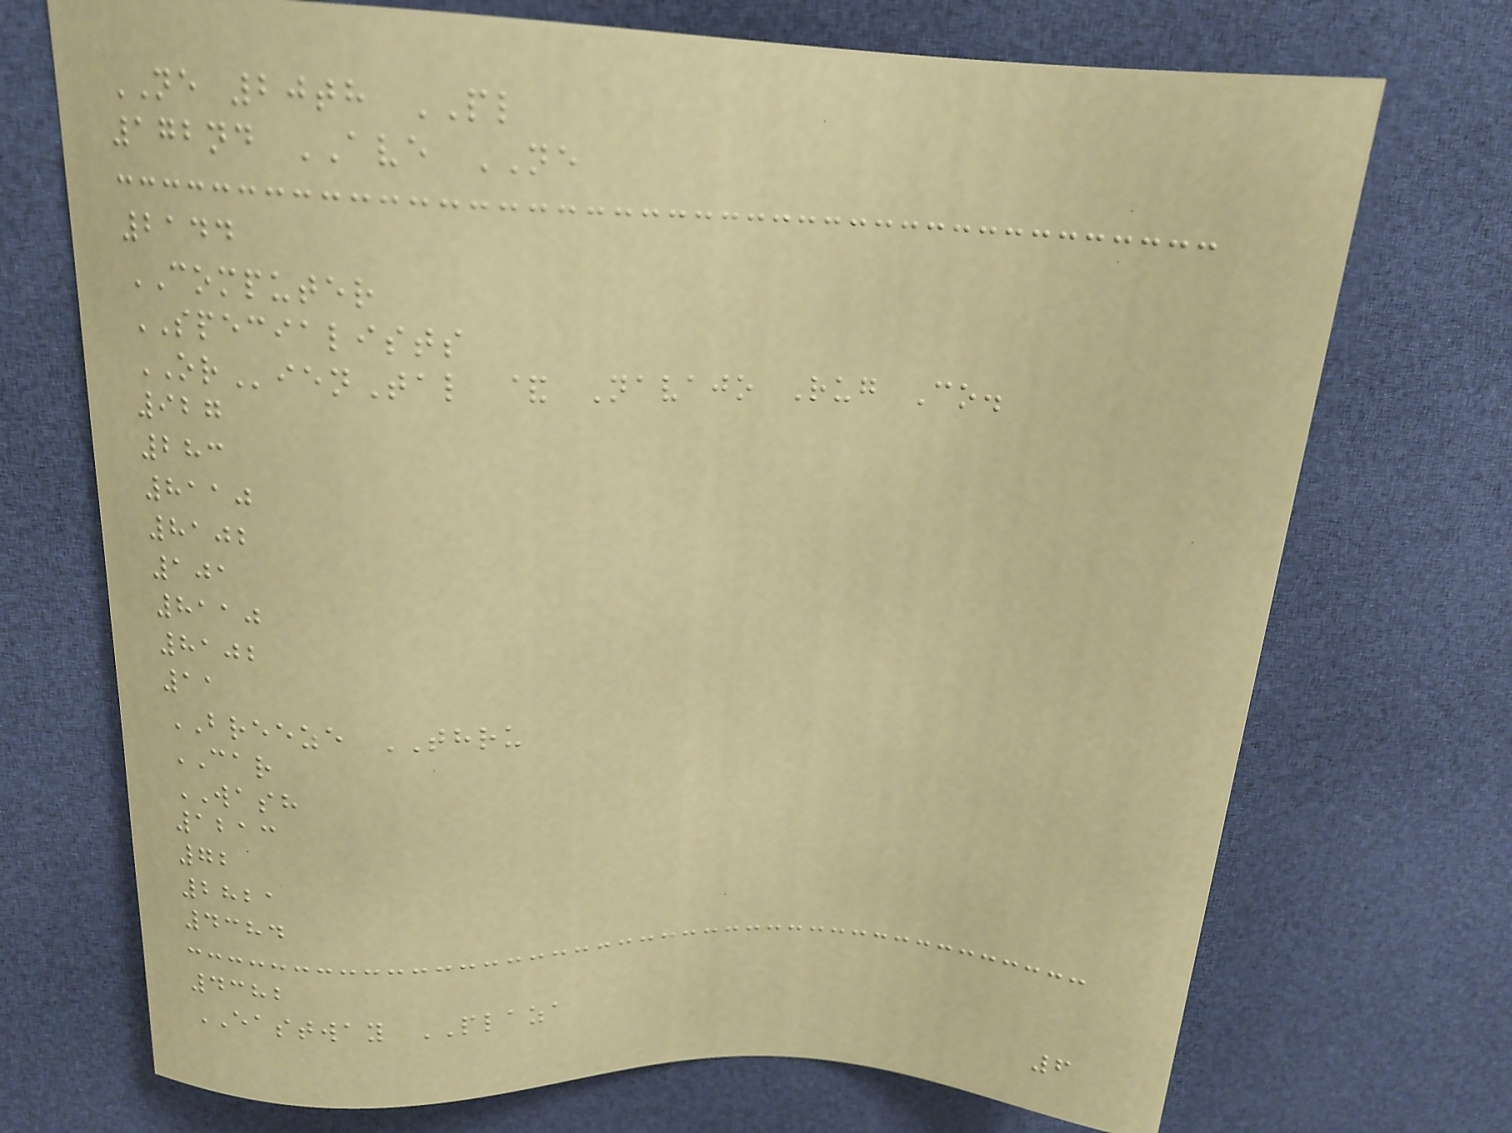NE 20th PL
172nd AVE NE
2144
COMPUTER
SPECIALISTS
ORienTal & Navajo Rug Co.
927
283
8110
8102
101
8110
8102
11
BREEZE THRU
CAR
WASH
1213
72
2821
4384
4382
EASTWAY PLAZA
6
